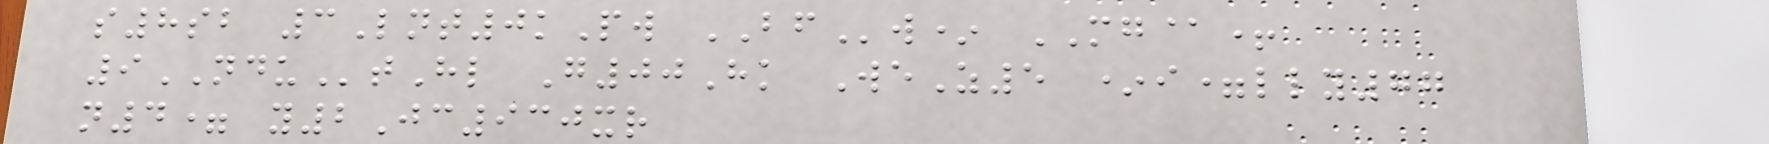s8sb 3Lnt0kPw BFw* MG@+
9NDUtHl G00Hk WeZ5 *i=lly77
n4= y2Jc930xr
